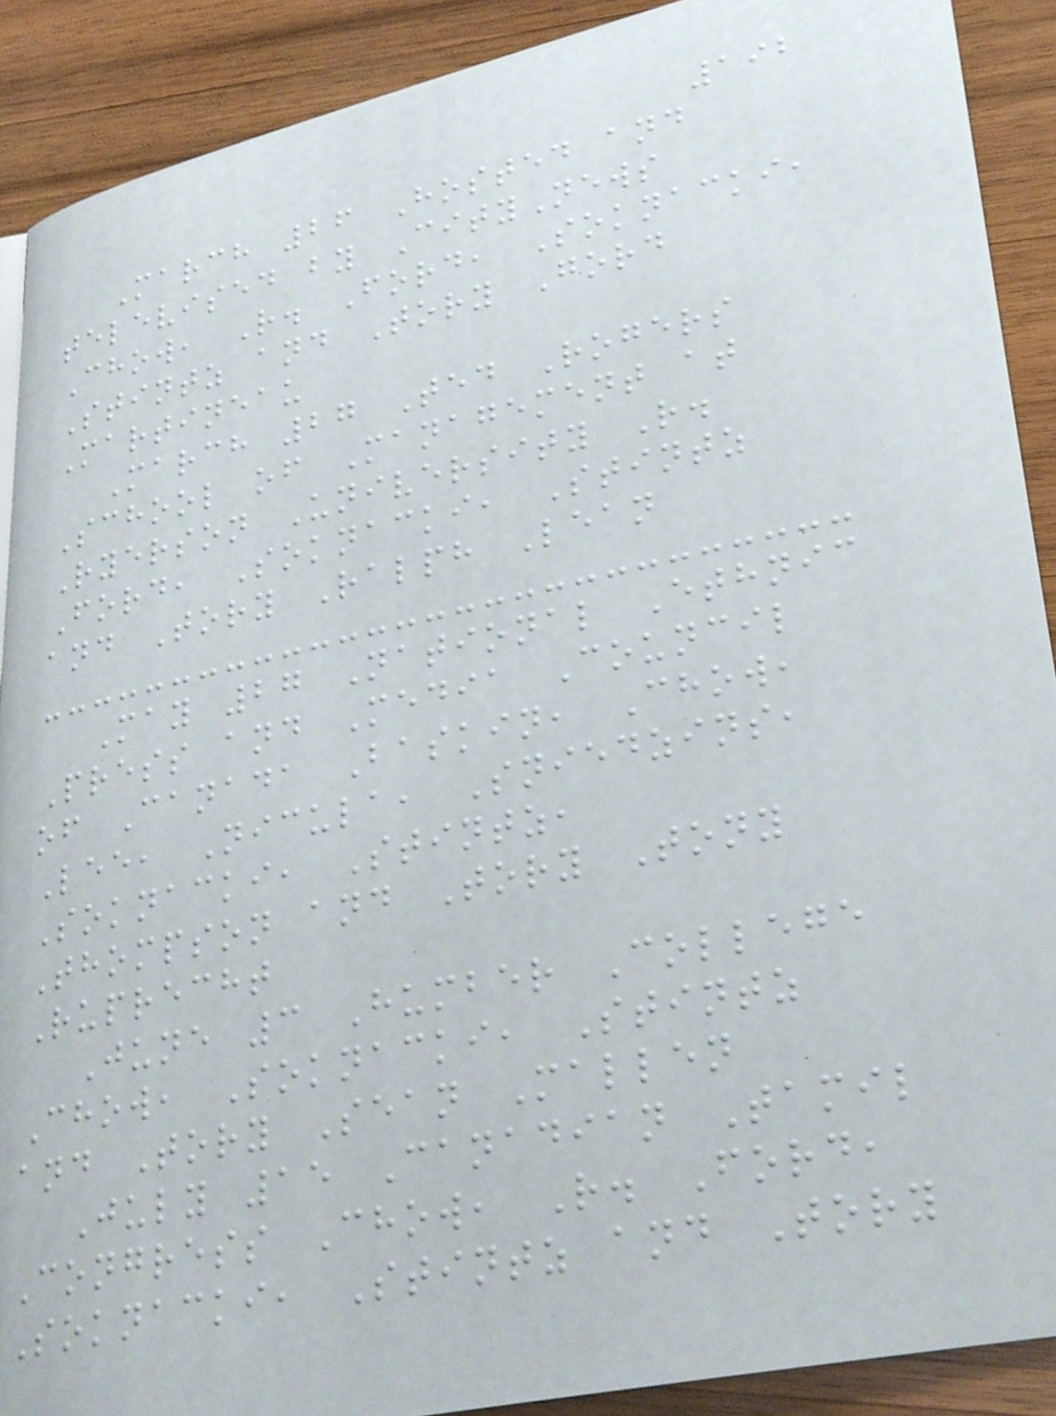192
March 26 Hosted and
televised by CityNews
Chow, R. Ford, Soknacki,
Stintz and Tory Gord
Martineau
March 27 Ted Rogers
School of Management at
Ryerson University R.
Ford, Soknacki, Stintz
and Tory Ralph Lean
May 27 National Ethnic
Press and Media Council
of Canada Baskin, Chow,
Lee, Nicula, Sniedzins,
Soknacki, Stintz,
Thompson and Tory Tony
Ruprecht
June 3 Humber College
Chow, Soknacki, Stintz
and Tory Sean Mallen
July 15 Canadian Tamil
Congress Chow, R. Ford,
Soknacki, Stintz and Tory
